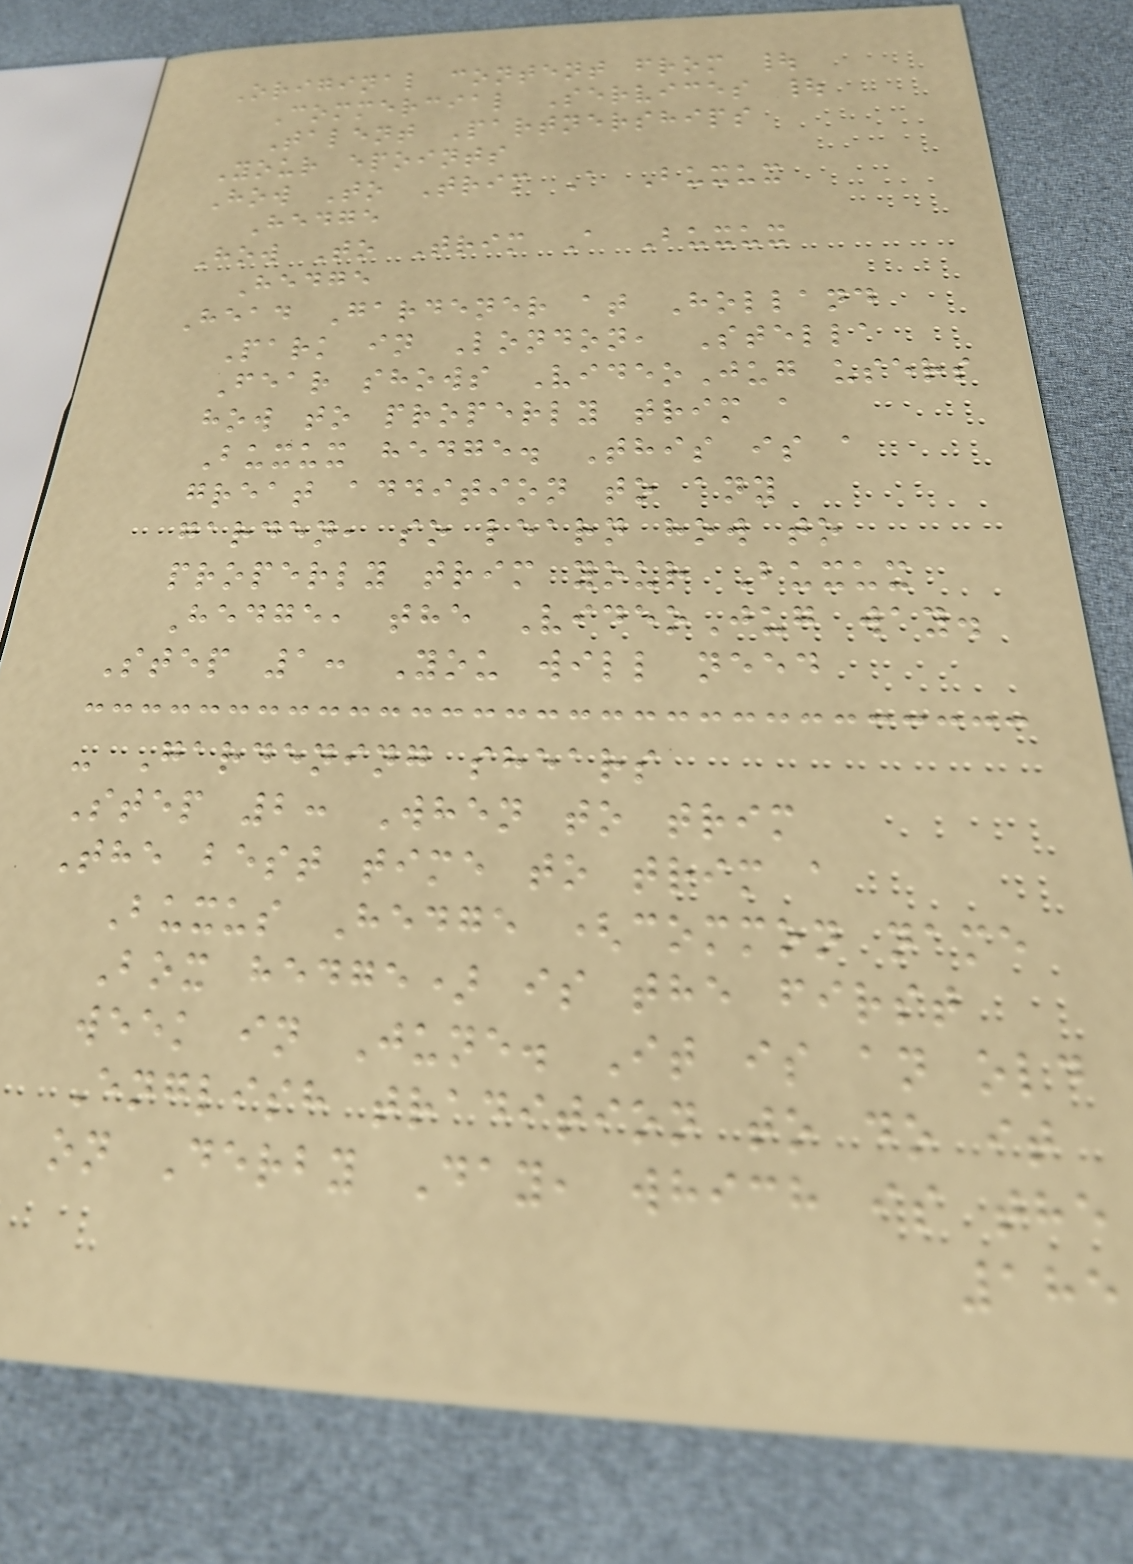Original content from |
Commercial Services |
Talent Partnerships
Your epoints
How To Trim A Buxux
Hedge
How To Trim A Buxux
Hedge
Head Gardener at Holland
Park in London, Stella
Fear shows VideoJug users
how to properly trim a
Buxux hedge. This is a
great addition to any
garden, so learn how to
properly trim your Buxux
Hedge, the VideoJug way.
Step 1: You will need
- Gardening shears
Step 2: When to trim
The best time to trim a
Buxus Hedge (common name
Box hedge) is the first
week in June. It is an old
English tradition to do it
on Derby Day, which is the
185
